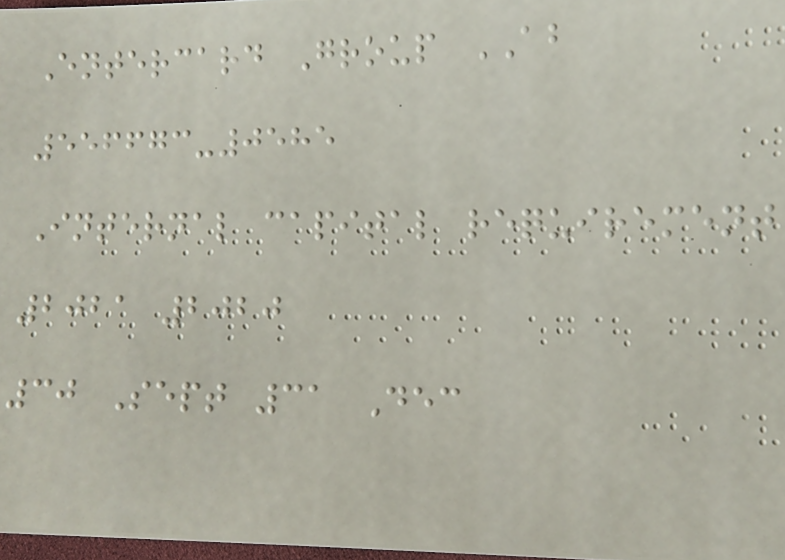Entercard Group AB
556673-0585
Internal capital requirement
2021 2020
30 Sept 31 Dec
